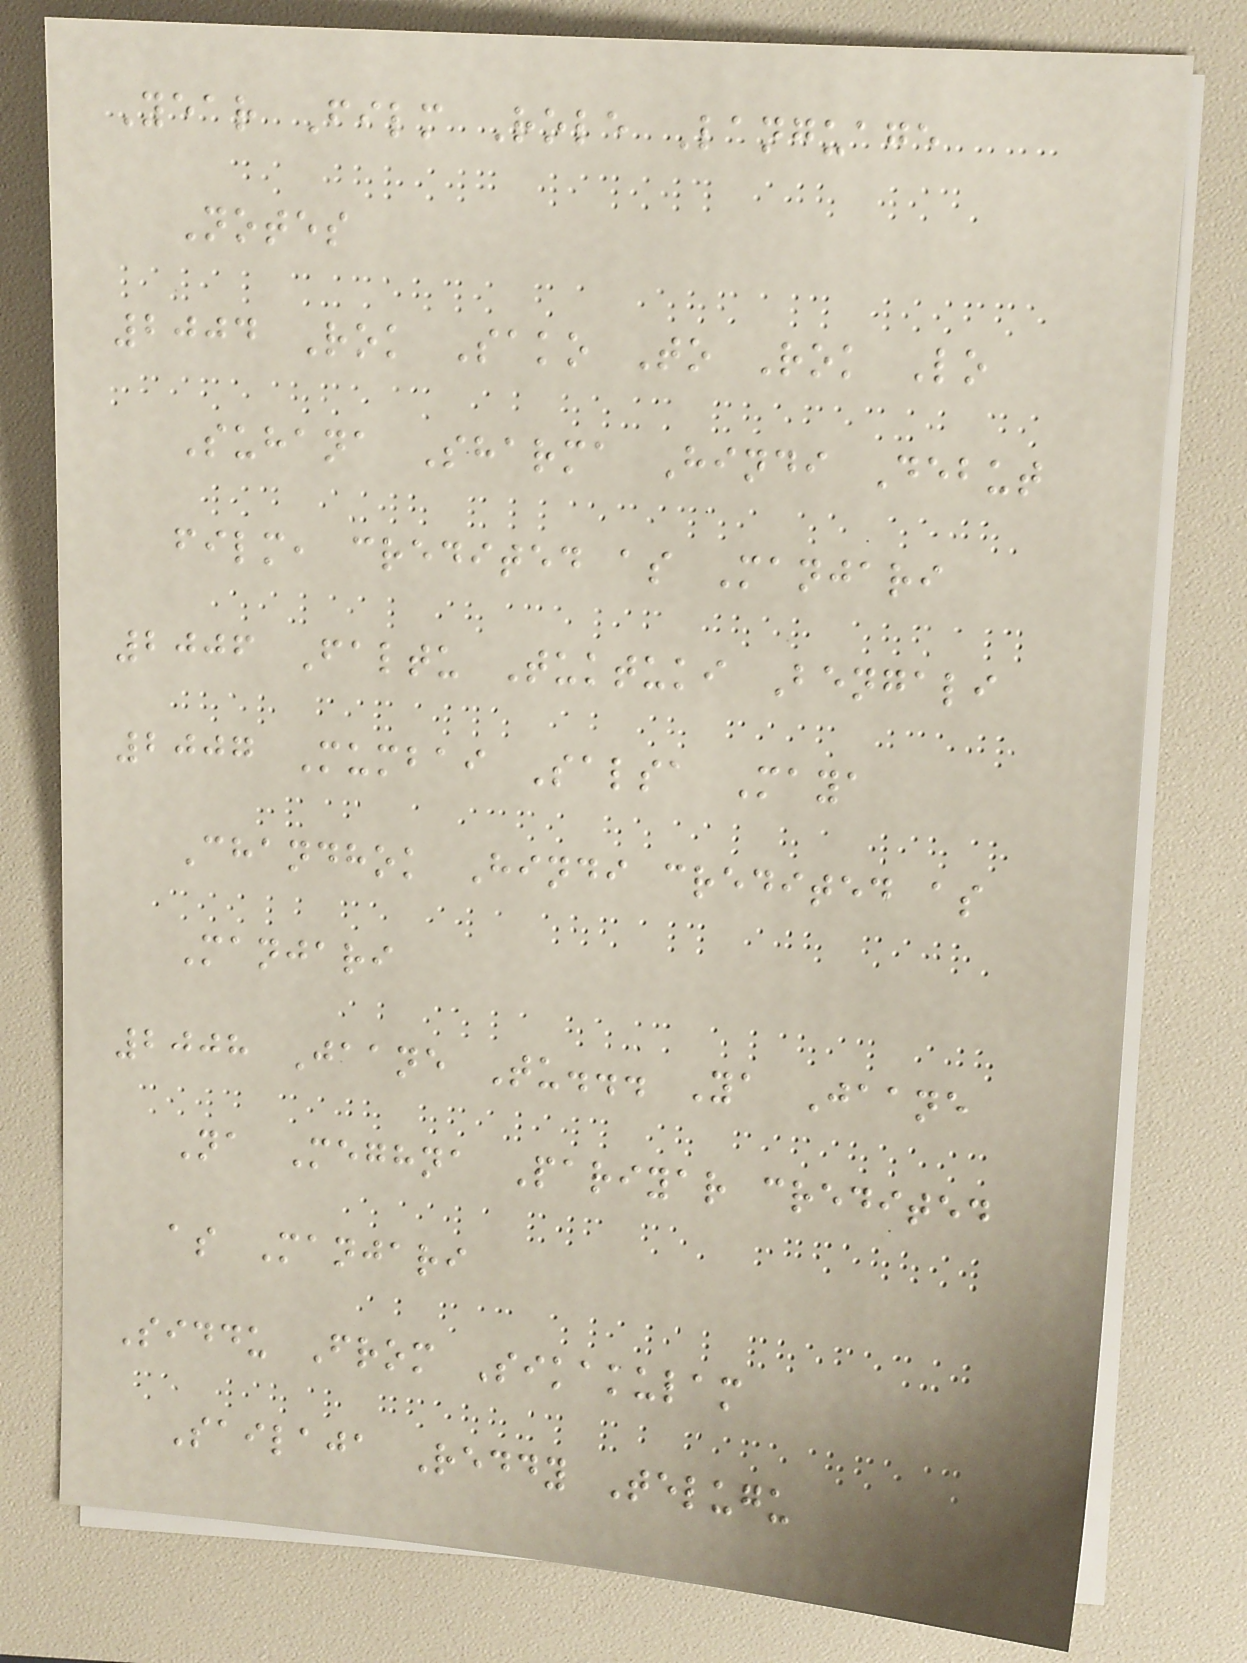Year Film Role Language
Notes
2004 Rok Sako To Rok Lo
Suhana Sharma Hindi Debut
film, credited as Manjari
2006 Faltu Tuktuki Bengali
2007 Mumbai Salsa Maya
Chandhok Hindi credited as
Manjari
2008 Jaane Tu... Ya Jaane
Na Meghna Pariyar credited
as Manjari
Siddu From Sikakulam
Sailaja Reddy Telugu
